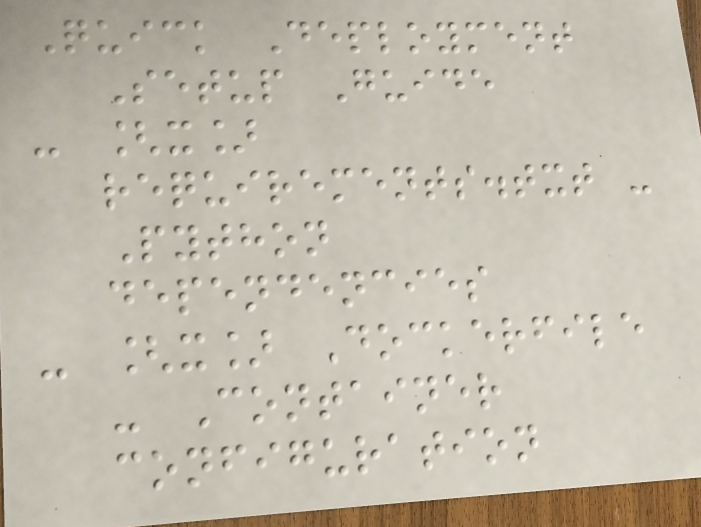Quick Deployment
Setup Guide
- [x]
requirements.txt -
Python
dependencies
- [x] Dockerfile
- Container
configuration
